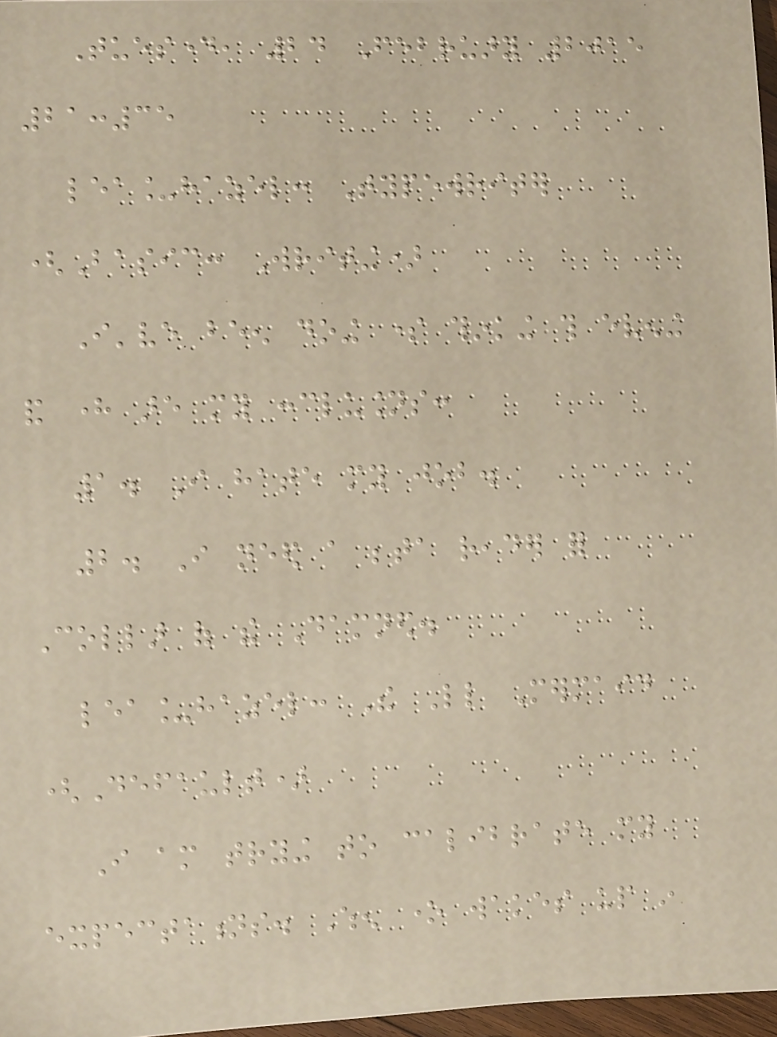Tuesday, 24 February 2015
21:35
lea_hazel: Typewriter
(Basic: Writing)
I've been doing some thinking this evening
and here are my conclusions:
1. I hate my job.
2. I need a beta reader for
Collar of the Damned.
lea_hazel: The Little Mermaid
(Default)
I am trying to calibrate my
expectations. When one wakes up in
